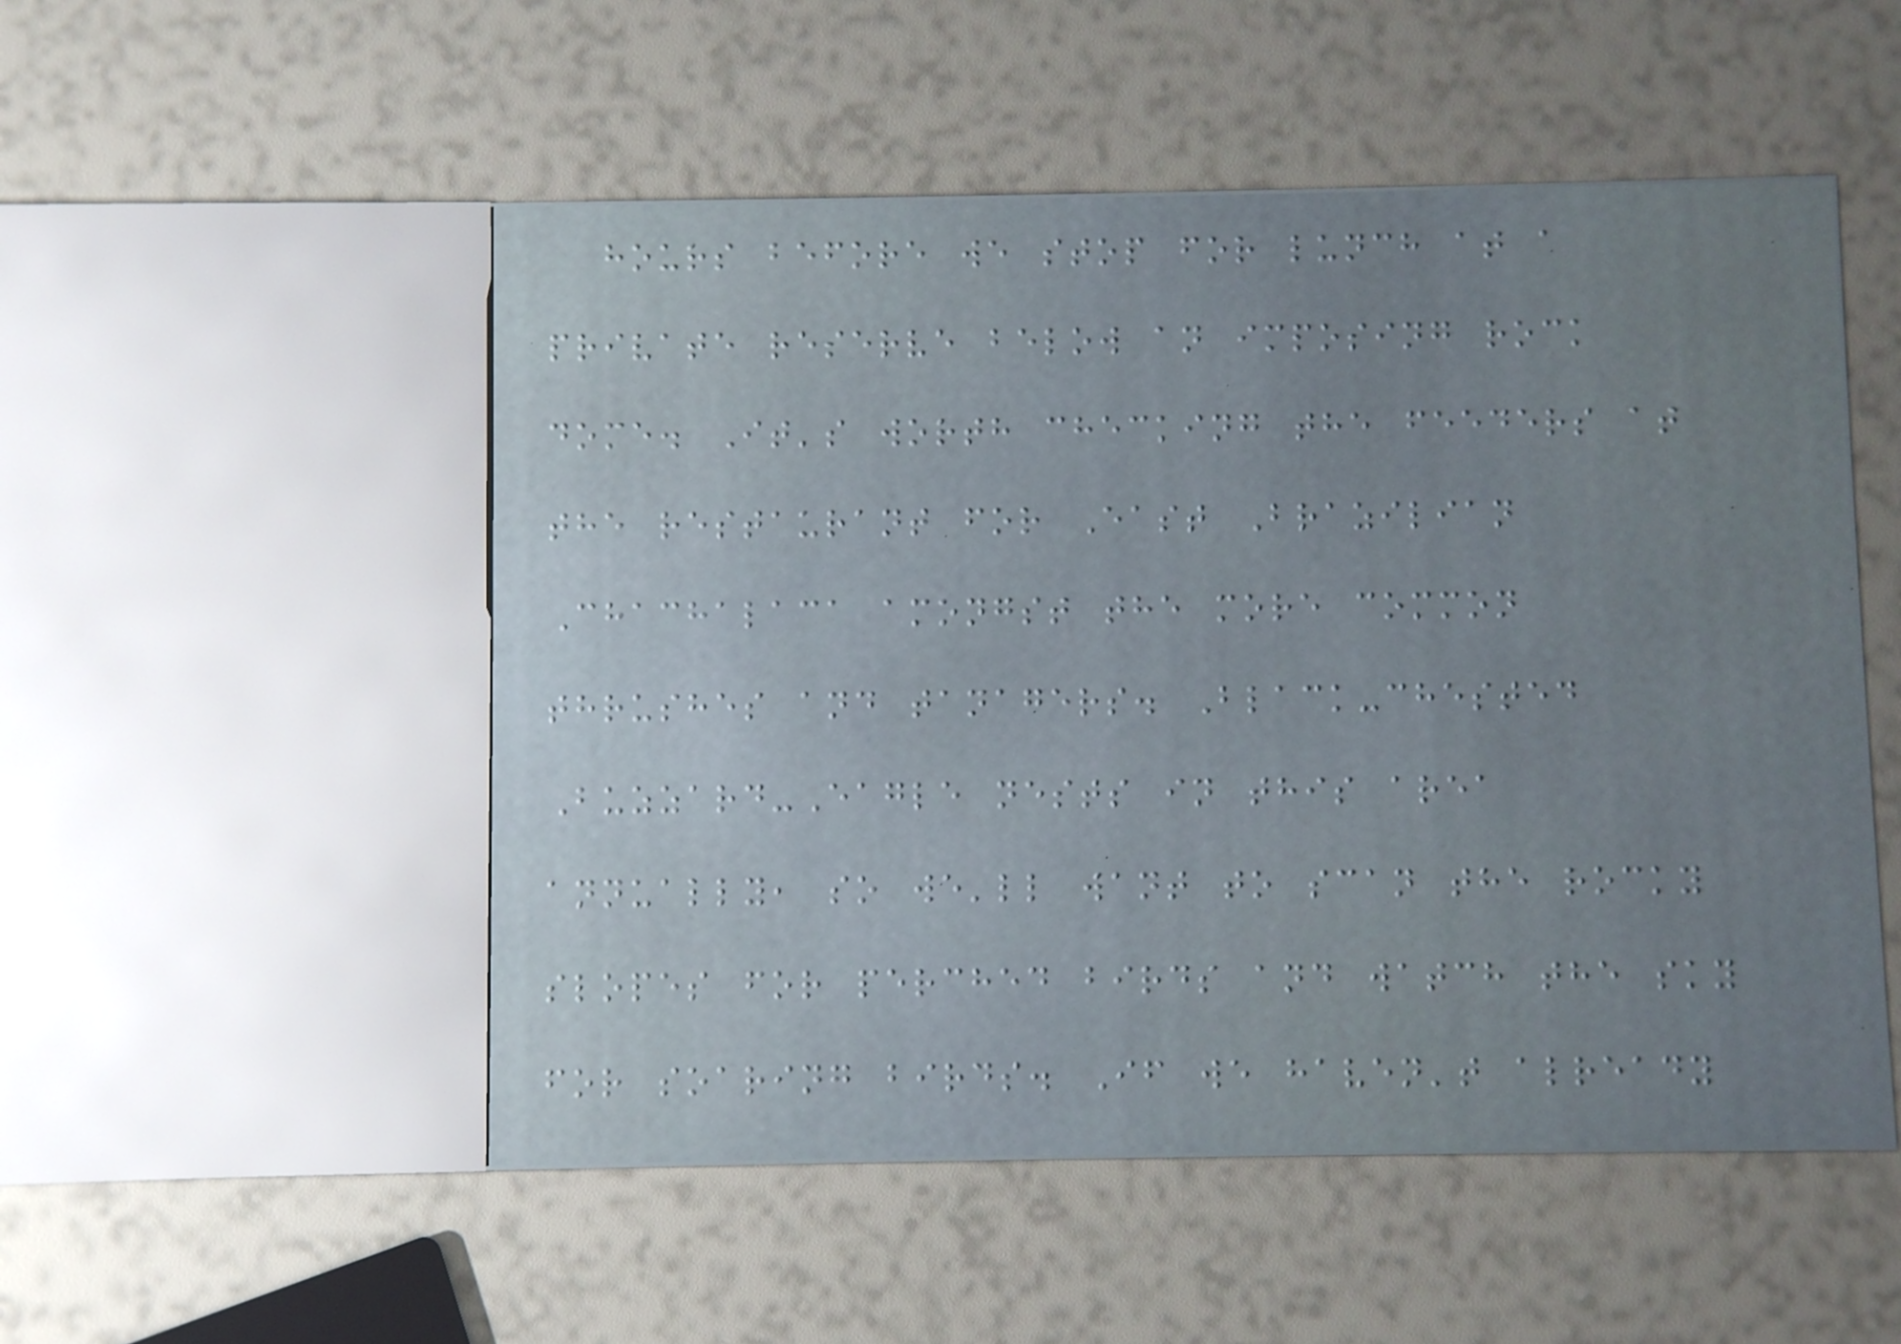hours before we stop for lunch at a
private reserve below an imposing rock
dome. It's worth checking the feeders at
the restaurant for East Brazilian
Chachalaca amongst the more common
thrushes and tanagers. Black-chested
Buzzard-Eagle nests in this area
annually, so we'll want to scan the rocky
slopes for perched birds and watch the sky
for soaring birds. If we haven't already
